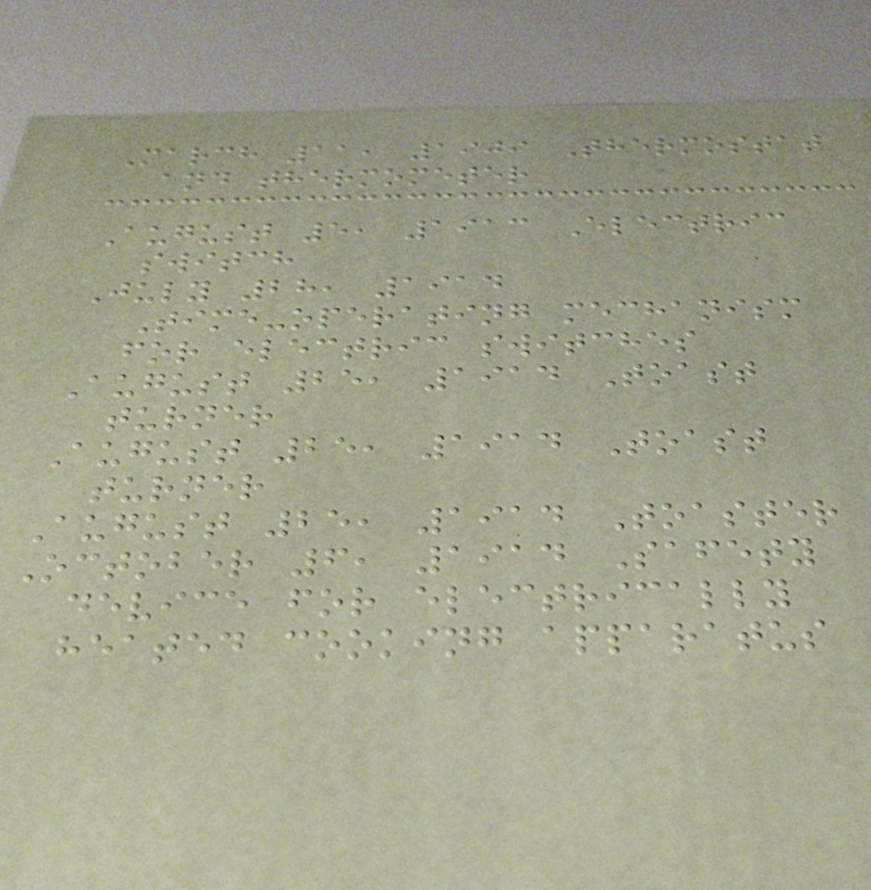March 11, 1909 Thermostat
and thermometer
August 5, 1913 Electric
switch
July 28, 1914
Time-operating mechanism
for electric switches
August 25, 1914 Toast
turner
August 25, 1914 Toast
turner
August 25, 1914 Toaster
October 6, 1914 Safety
device for electrically
heated cooking apparatus
